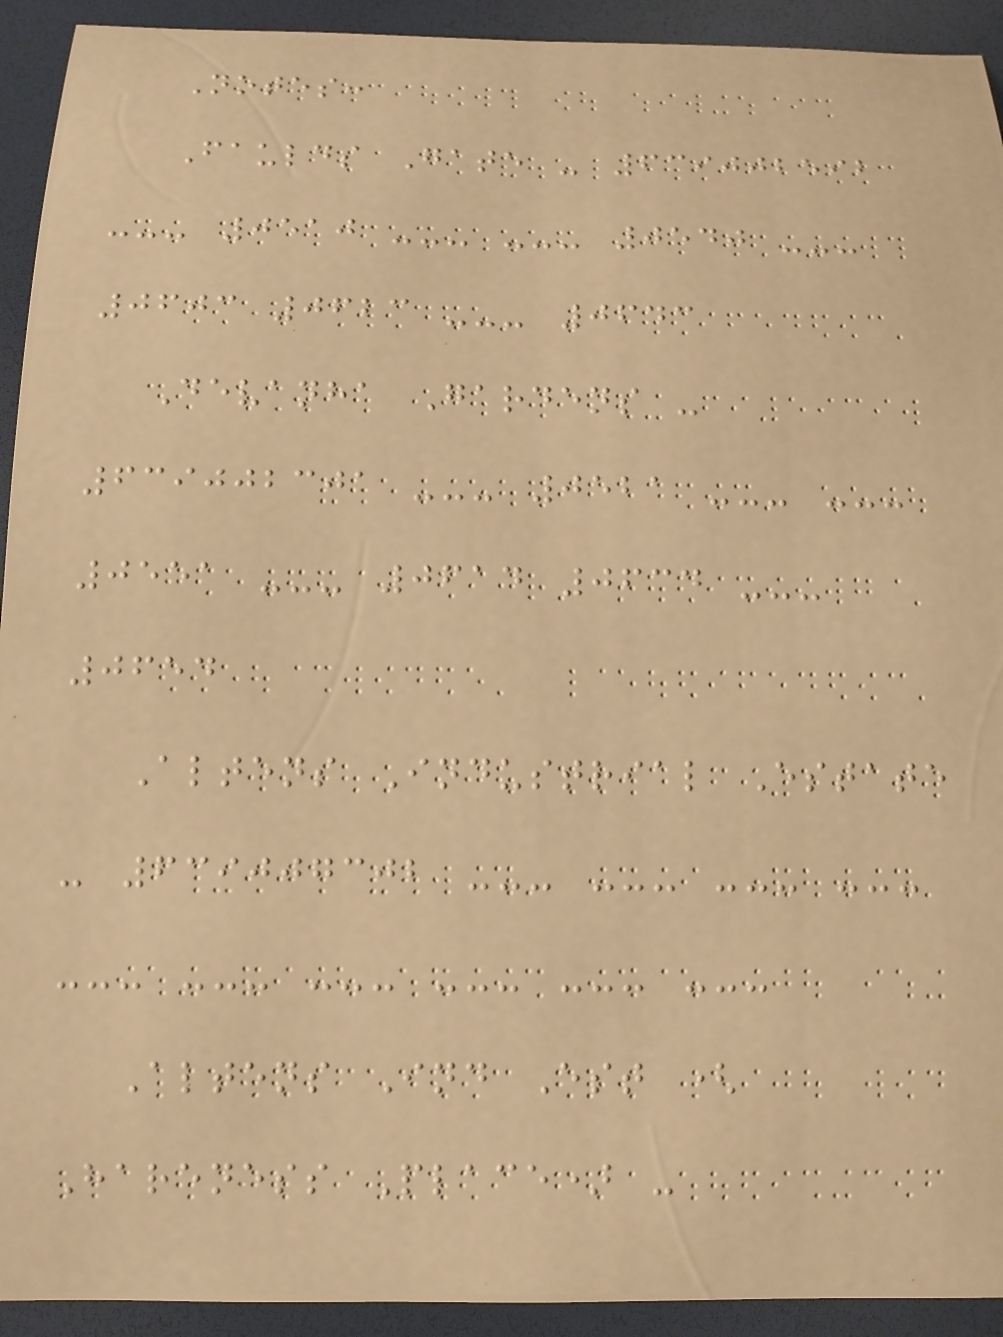Notes:
Faulds Gate - 639002592
--- 0510 --- --- 0540 ---
0603 0623 --- 0643
Devanha Gardens -
639002301 --- 0521 --- ---
0551 --- 0614 0634 ---
0654
Altens Industrial Estate
- 639007302 --- --- --- ---
--- --- --- --- --- ---
Altens Ind Est (
Hareness Place) -
